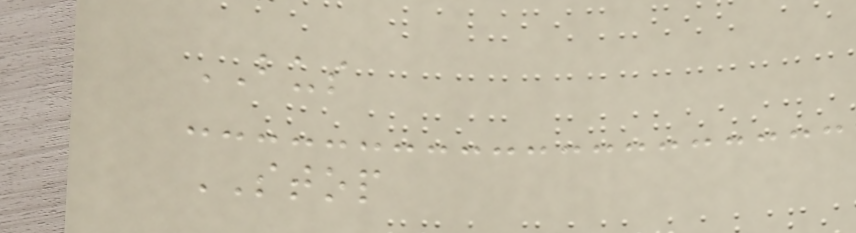BUS
STOP
